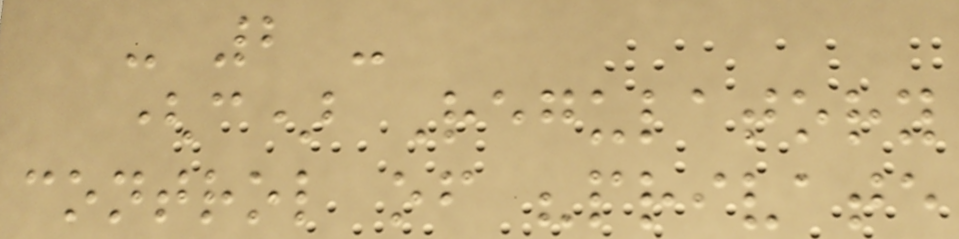- 2 -
(c) Regulatory
control of "private
